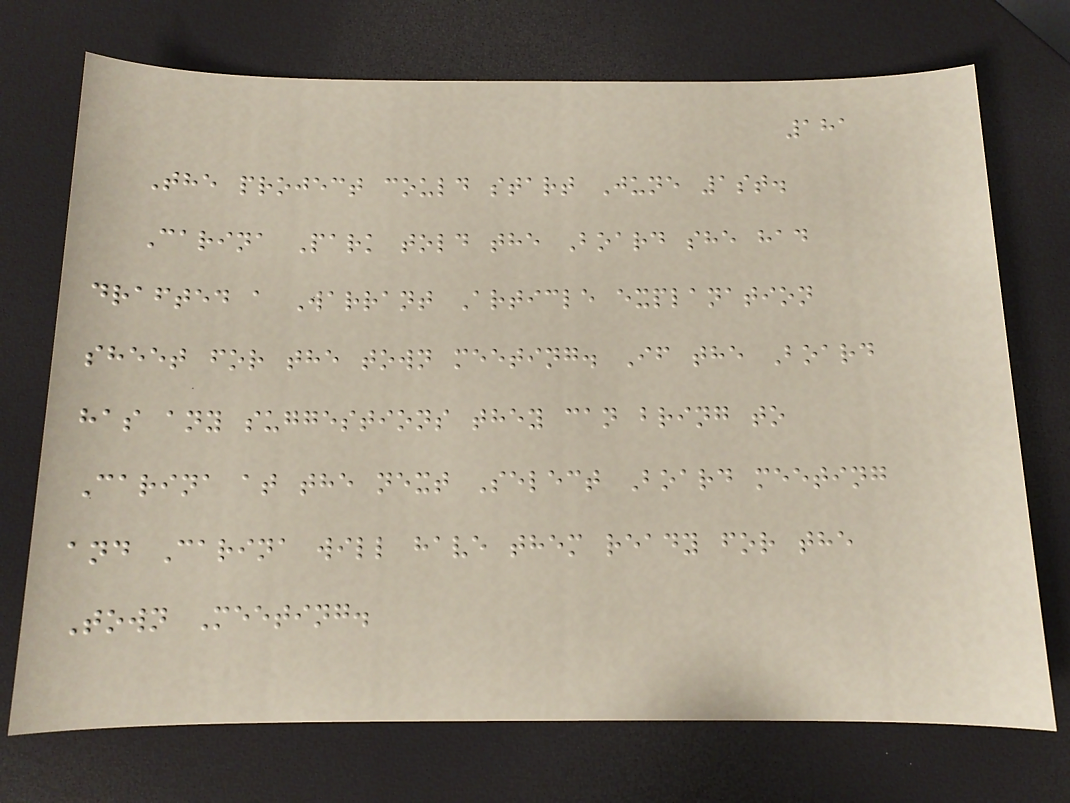181
The project could start June 1st.
Carina Park told the Board she had
drafted a Warrant Article explanation
sheet for the town meeting. If the Board
has any suggestions they can bring to
Carina at the next Select Board meeting
and Carina will have them ready for the
Town Meeting.
